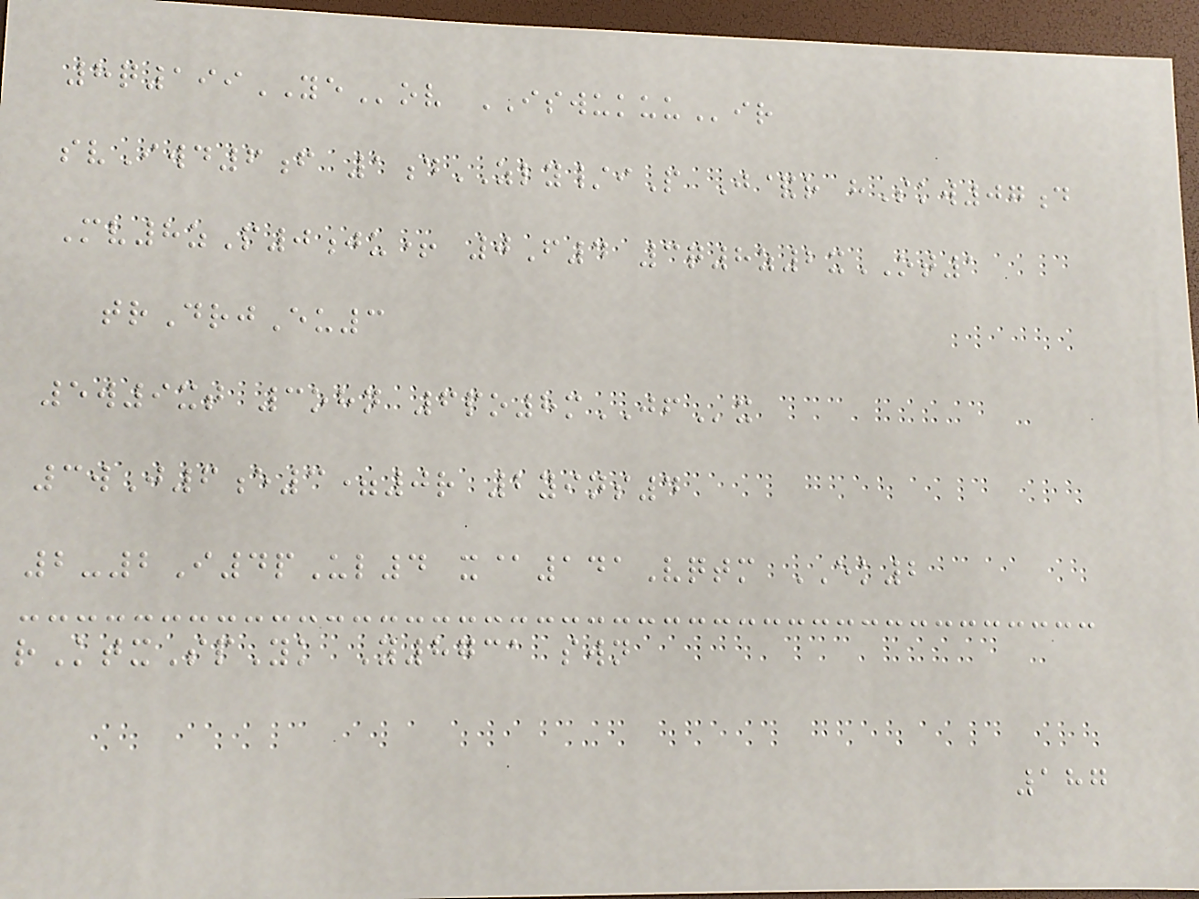8q199YEov ISWUKUUir
svIwd6f 1dZLY/iP J&r hSkw07d
Mv8zP0ju+ 0F4 3q8z2xOT1
trDrjEu3
5w9xt 3ohn 6po8mJFx
3wJ6e3=0r 2yins4
2-2I4pUl4 x@141Vqtm EK2
rKtxSpYk Y8731 swn
187
